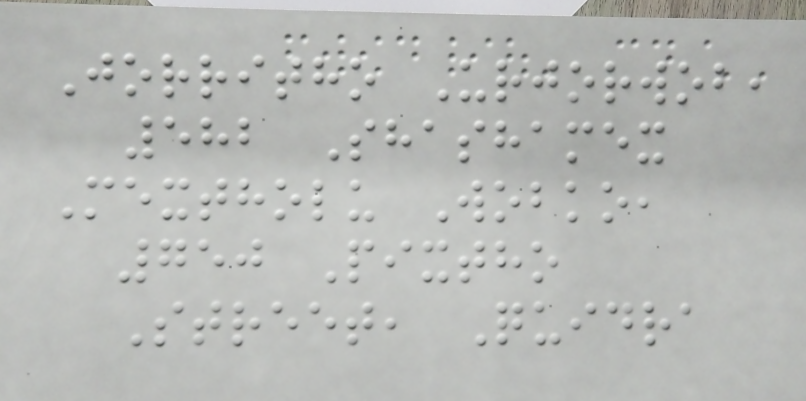Jorritho Urjorwob,
582 Shashamex
Mextholu Wobko,
750 Pixtho
Street, Quidra
